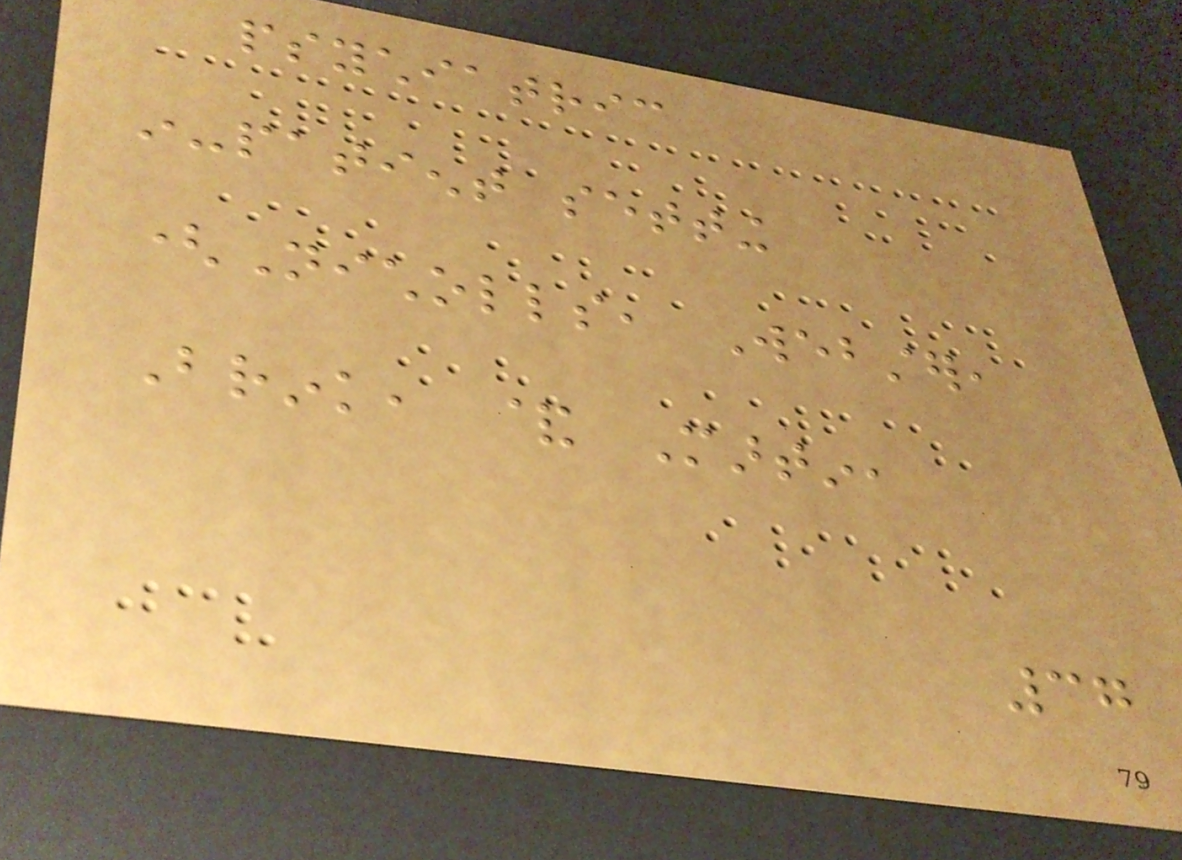psychiatric
in-patient setting
(Nicholls, Webster,
Brink, & Martin,
37
